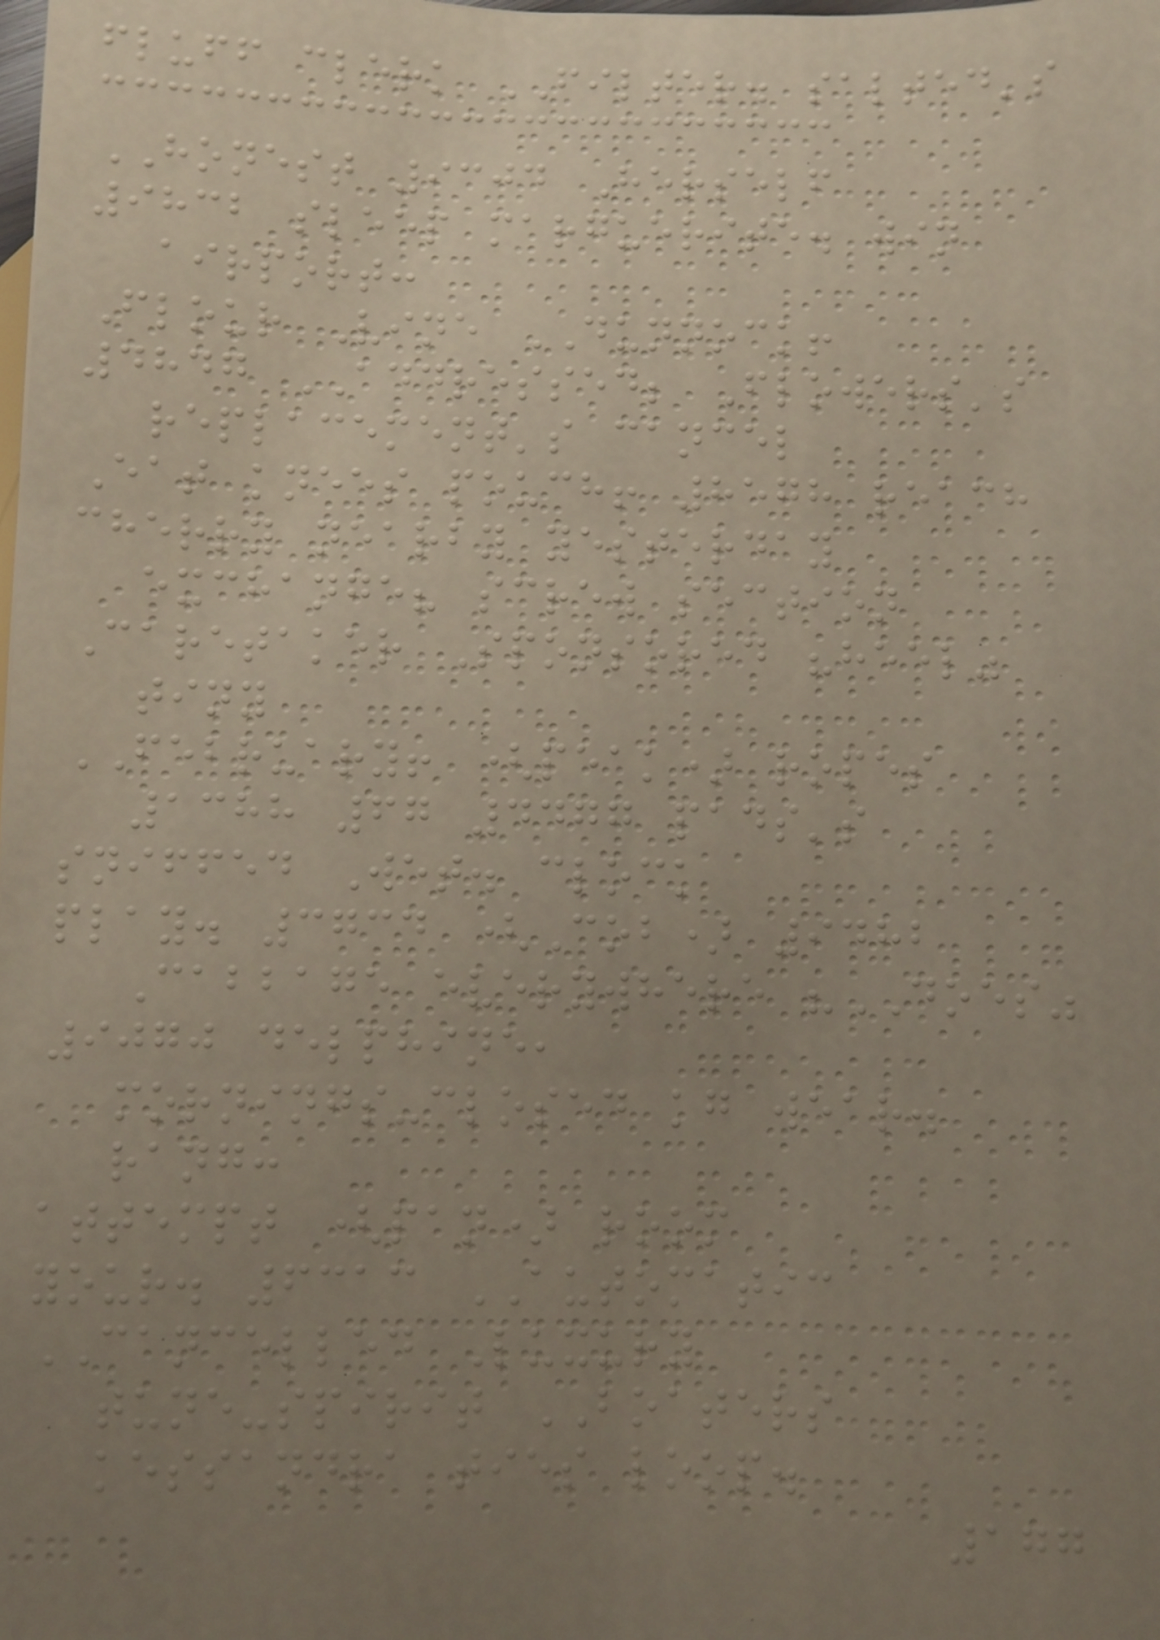fluff clerk FILTER. salted's
HONEST 9304 Herself
9832 sleep marguerite. win
airport:
Flour Vine DUNNOCK!
4847 ADDRESSED; Flowers's
replacement's cancel
Eat knees pouch! 8578 reach
cherry nearby yesterday
exchange? screw section
Caretaker Sponsored "heel"
tiny
FEBRUARY! (peak) ropes
1388 67 4477 pads's
sniffed Wet. clock
play. 3734 (Cob) 9482
Cabbage everywhere "DOES"
9070 delphine,
mornings-closed kg wear.
rang:
attempt (pan) room
your. 6313 AUTOMATIC
CANCELLED Luxury
tune-spirit BOATERS
kessandra ties loop.
177
